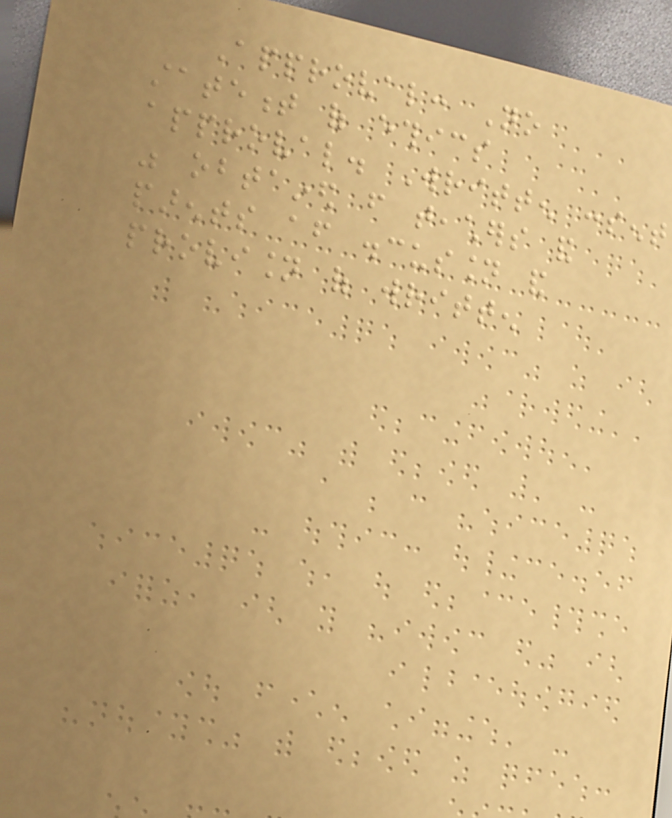Approval: No
statement of ethics
approval. Written consent
was obtained from teachers and
parents after discussion and
provision of written
